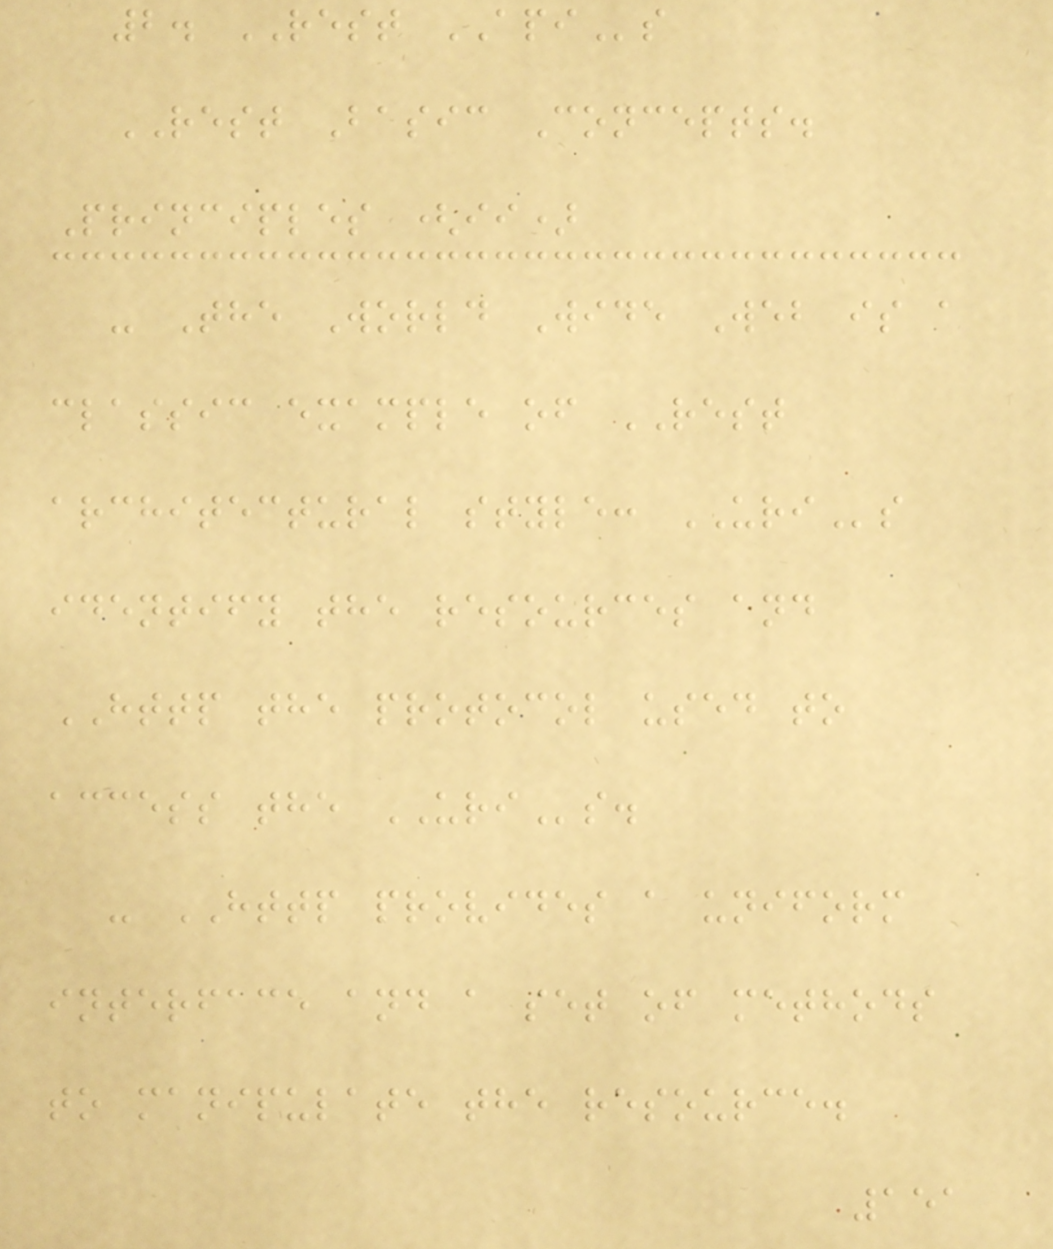2. REST APIs
REST Basic Concepts.
Principles (ii)
- The World Wide Web is a
classic example of REST
architectural style: URIs
identify the resources and
HTTP the protocol used to
access the URIs.
- HTTP provides a uniform
interface and a set of methods
to manipulate the resource.
151
